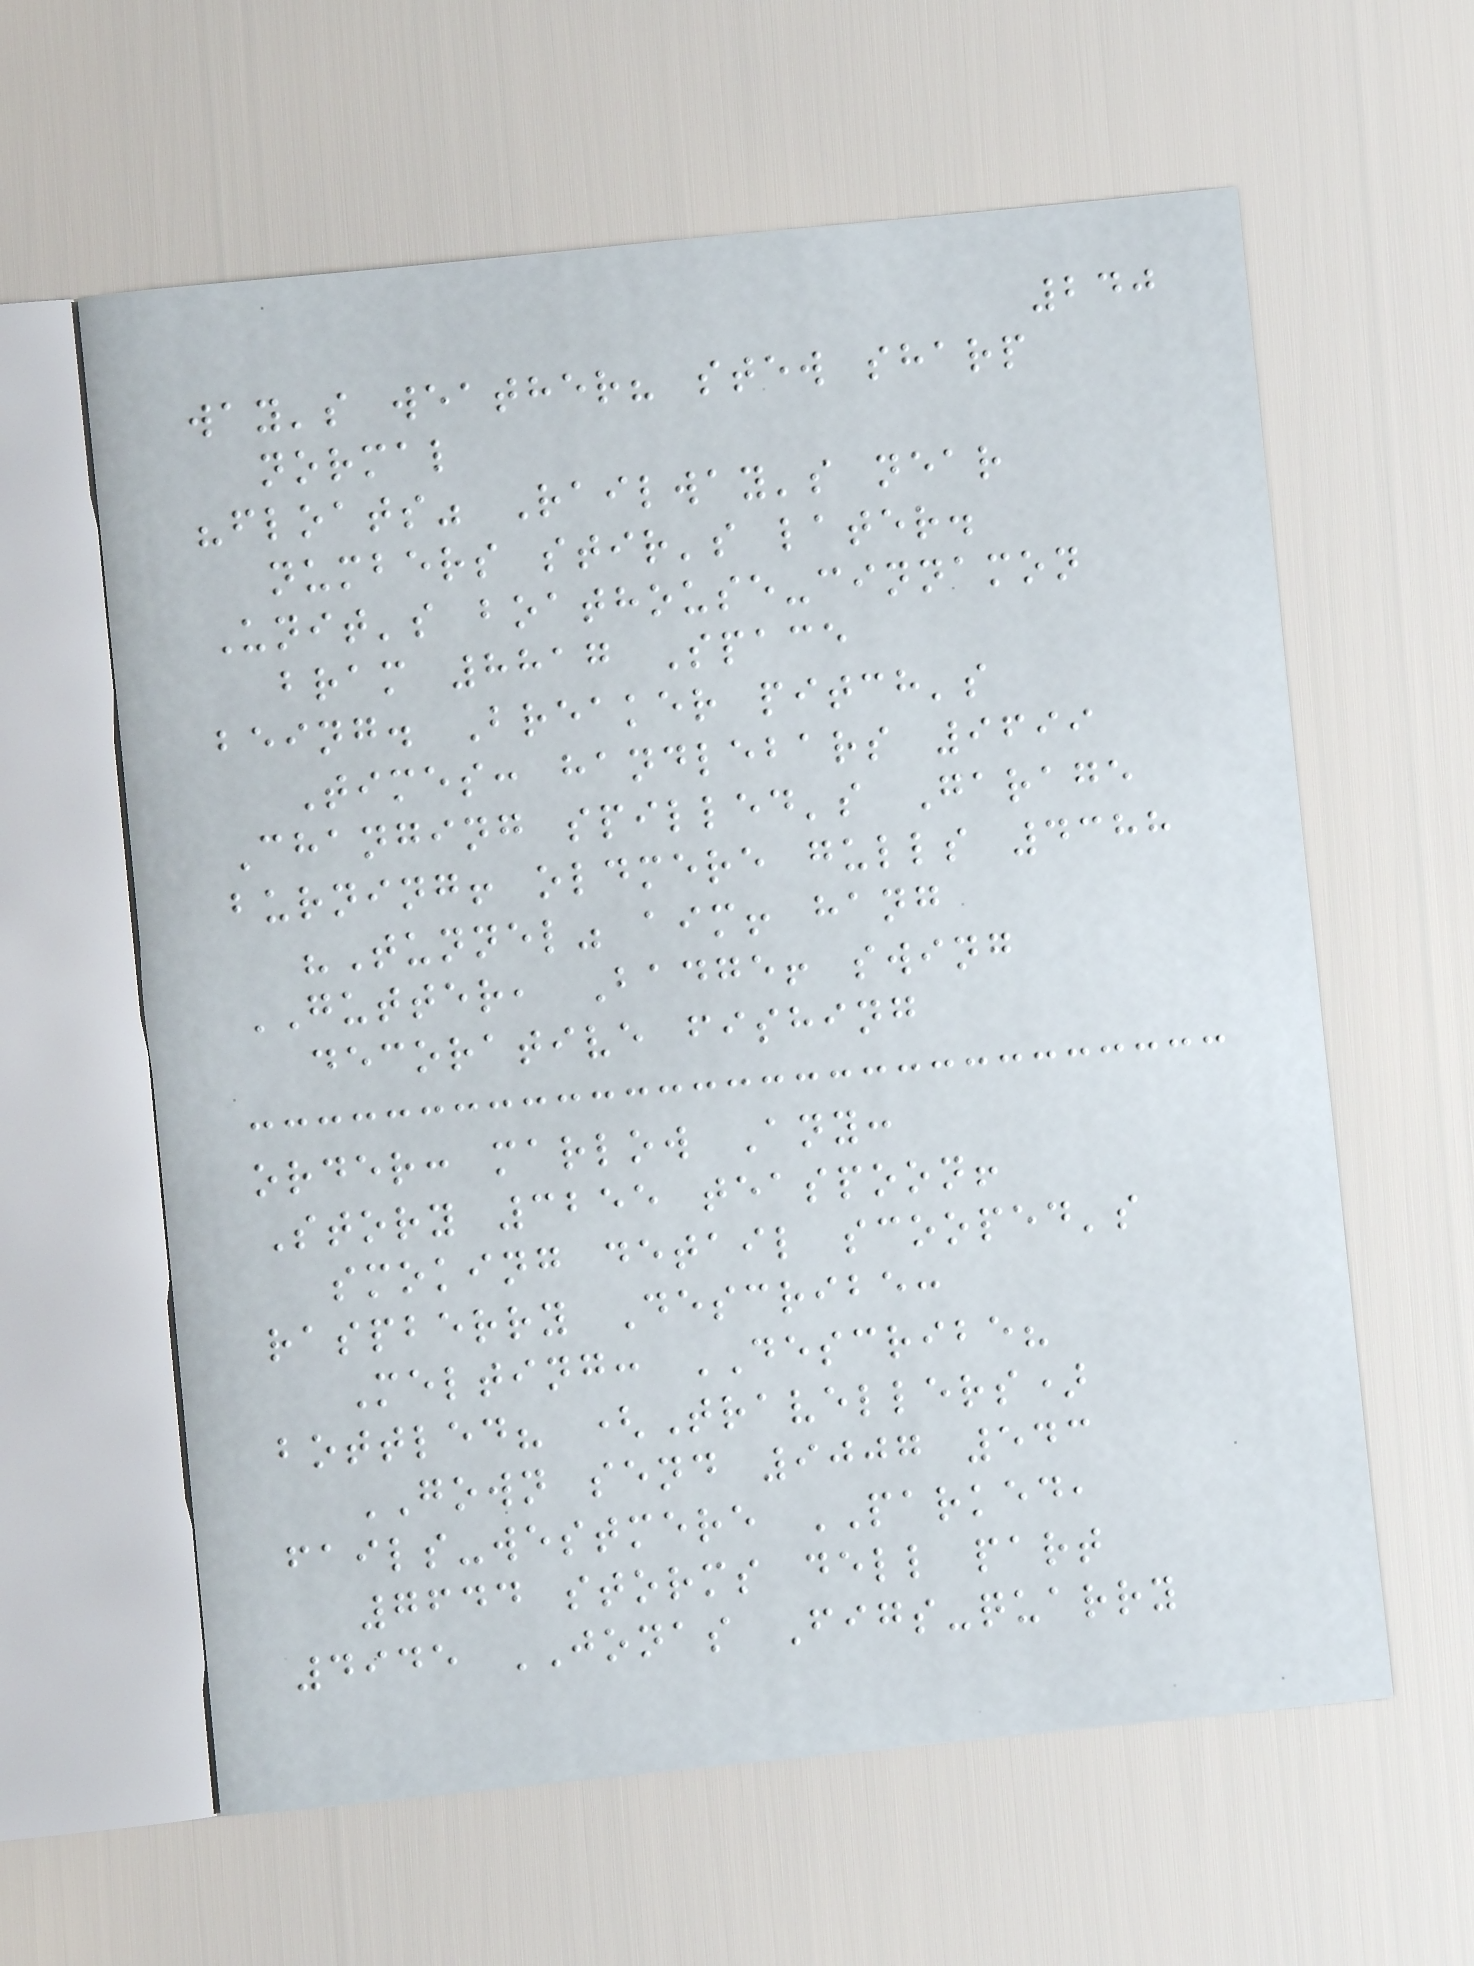240
way's weather? stew sharp
normal
"floats" Railway's near
numbers stir's later.
Unit's boathouse-cinnamon
bram 8817 Space
being. Breaker pitch's
Times: handlebars 9699
Changing spilled's Garage
burning! oldmere gulls 4388
"Tunnel" aim! hang
GUTTER, Badge! swing
decorative fishing
order: marlow Any:
Story 3255 teaspoon!
smoking detail scooped's
raspberry Describe:
Melting: DESCRIBE?
bottled? (Travellers)
GOWN send 9007 543
fails-westmere PARKED,
7644 storms dell part
4945 JONAS Figs-quarry
